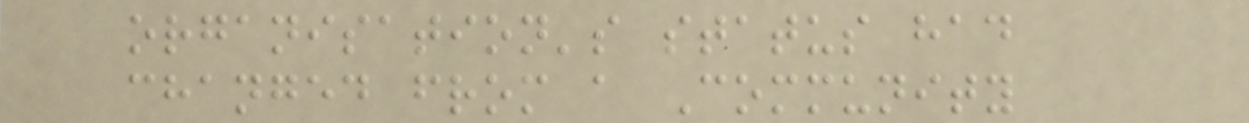organisation's status had
changed from a Community
